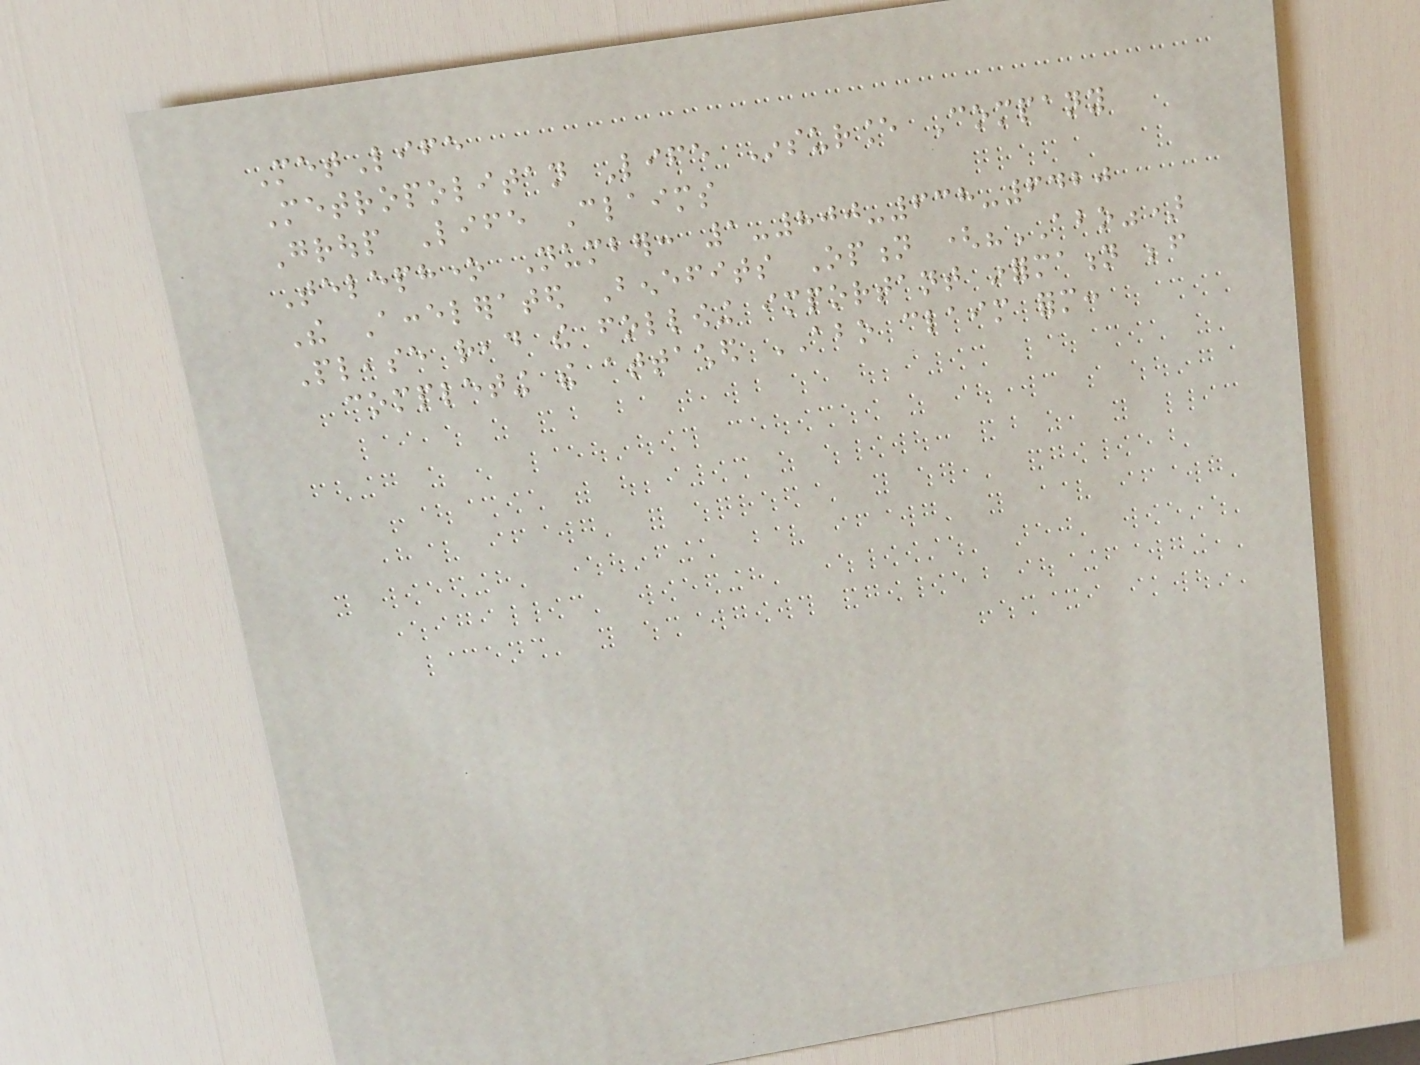MetLife
Metropolitan Life Insurance Company
Group Life Claims
Telephone Number: 1-800-638-6420
The Accelerated Benefits Option ("ABO")
Please read the following important information before
completing the attached ABO claim form:
